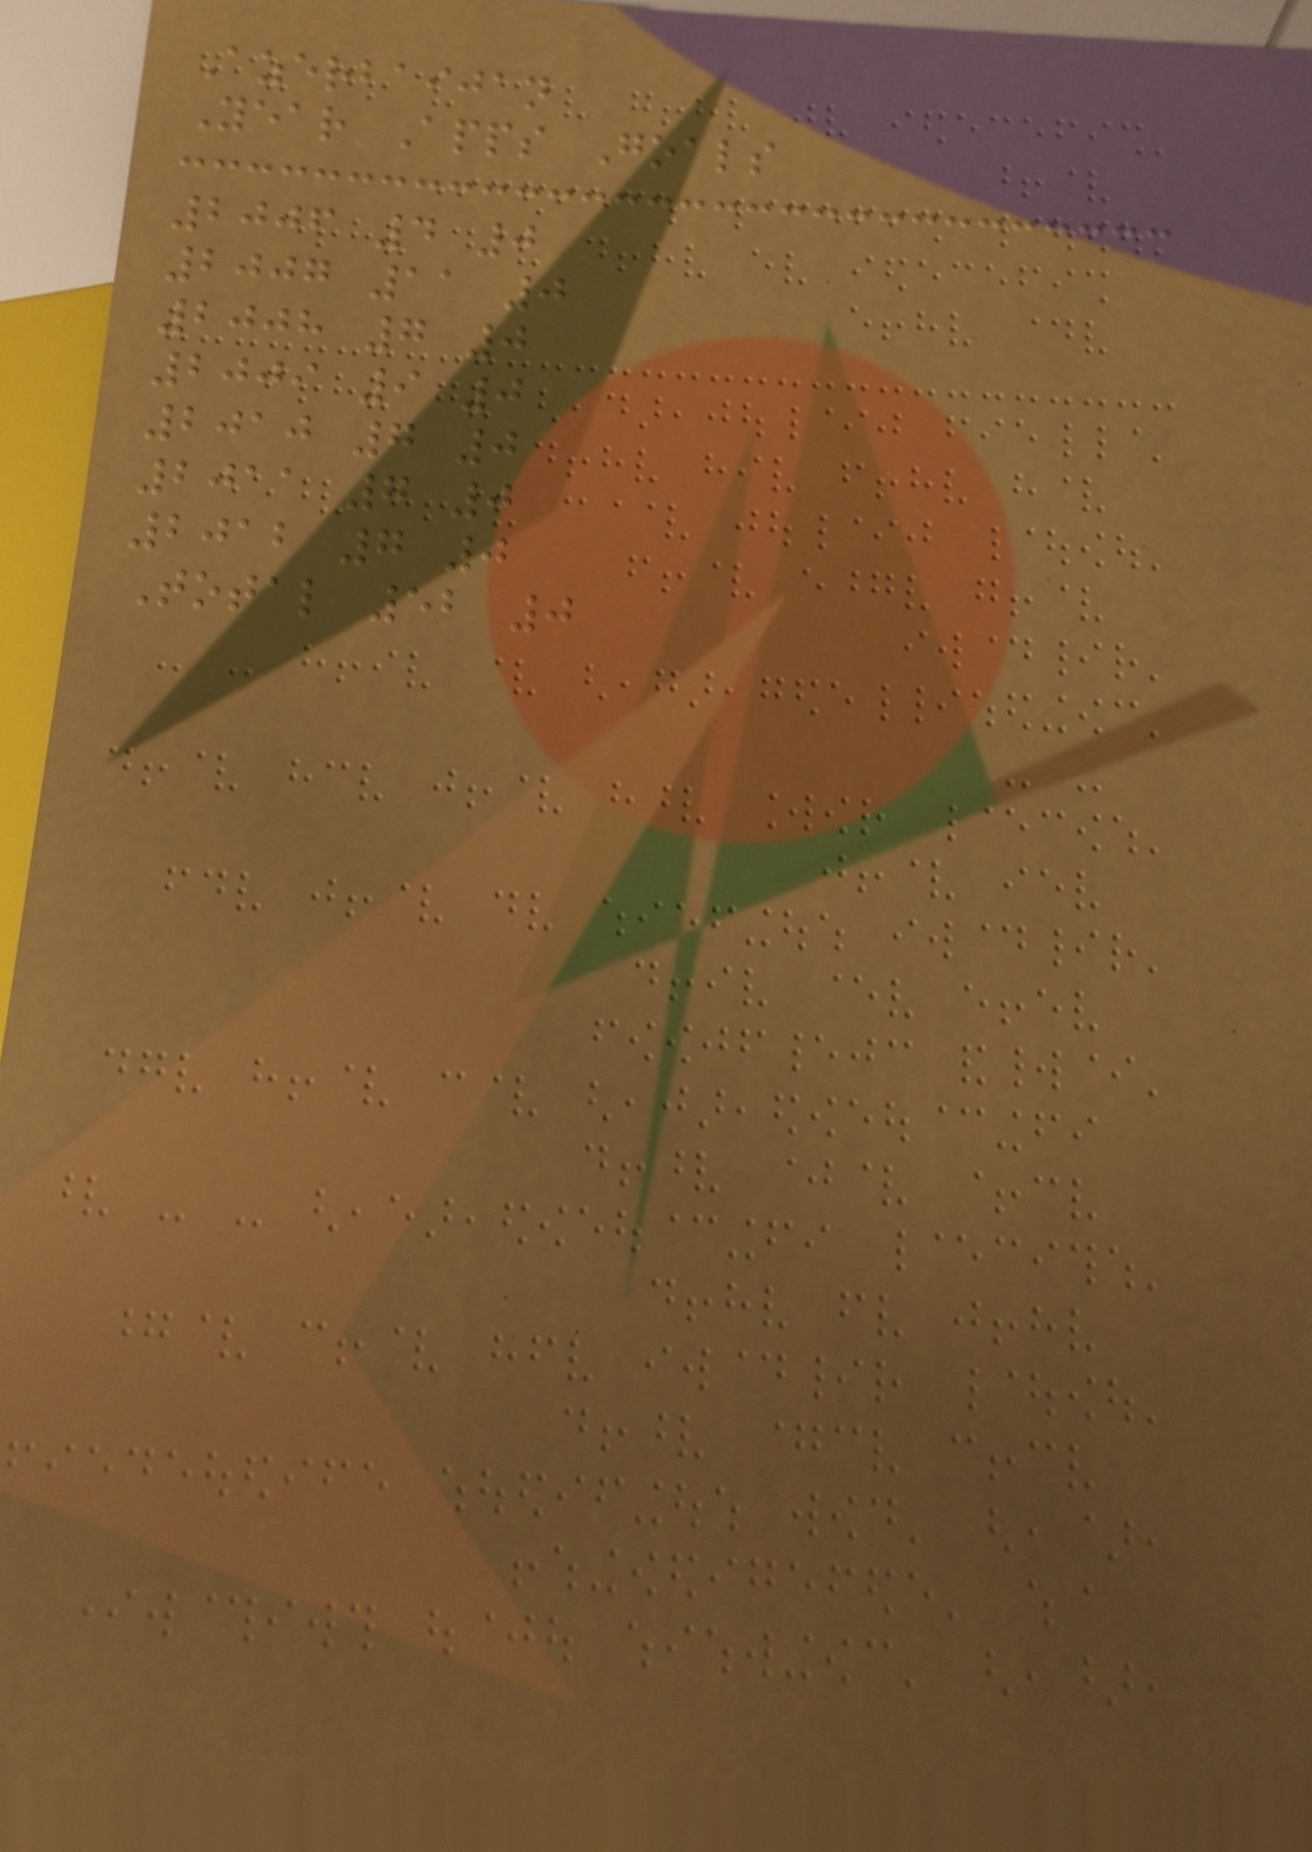Azerbaijan
Year Apps Goals
2006 4 0
2007 11 0
2008 7 0
2009 9 0
2010 7 0
2011 7 0
2012 7 0
Total 52 0
